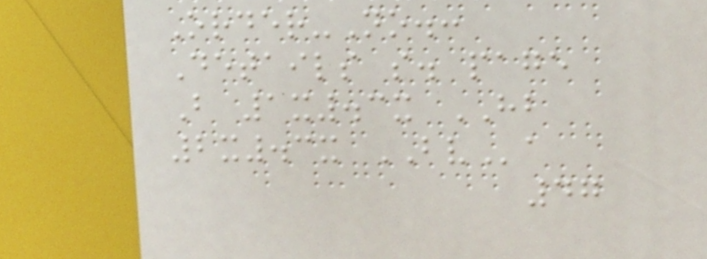Order-No.:
Details s. page
B 1x.3x HB
2x.3x BVa
47
